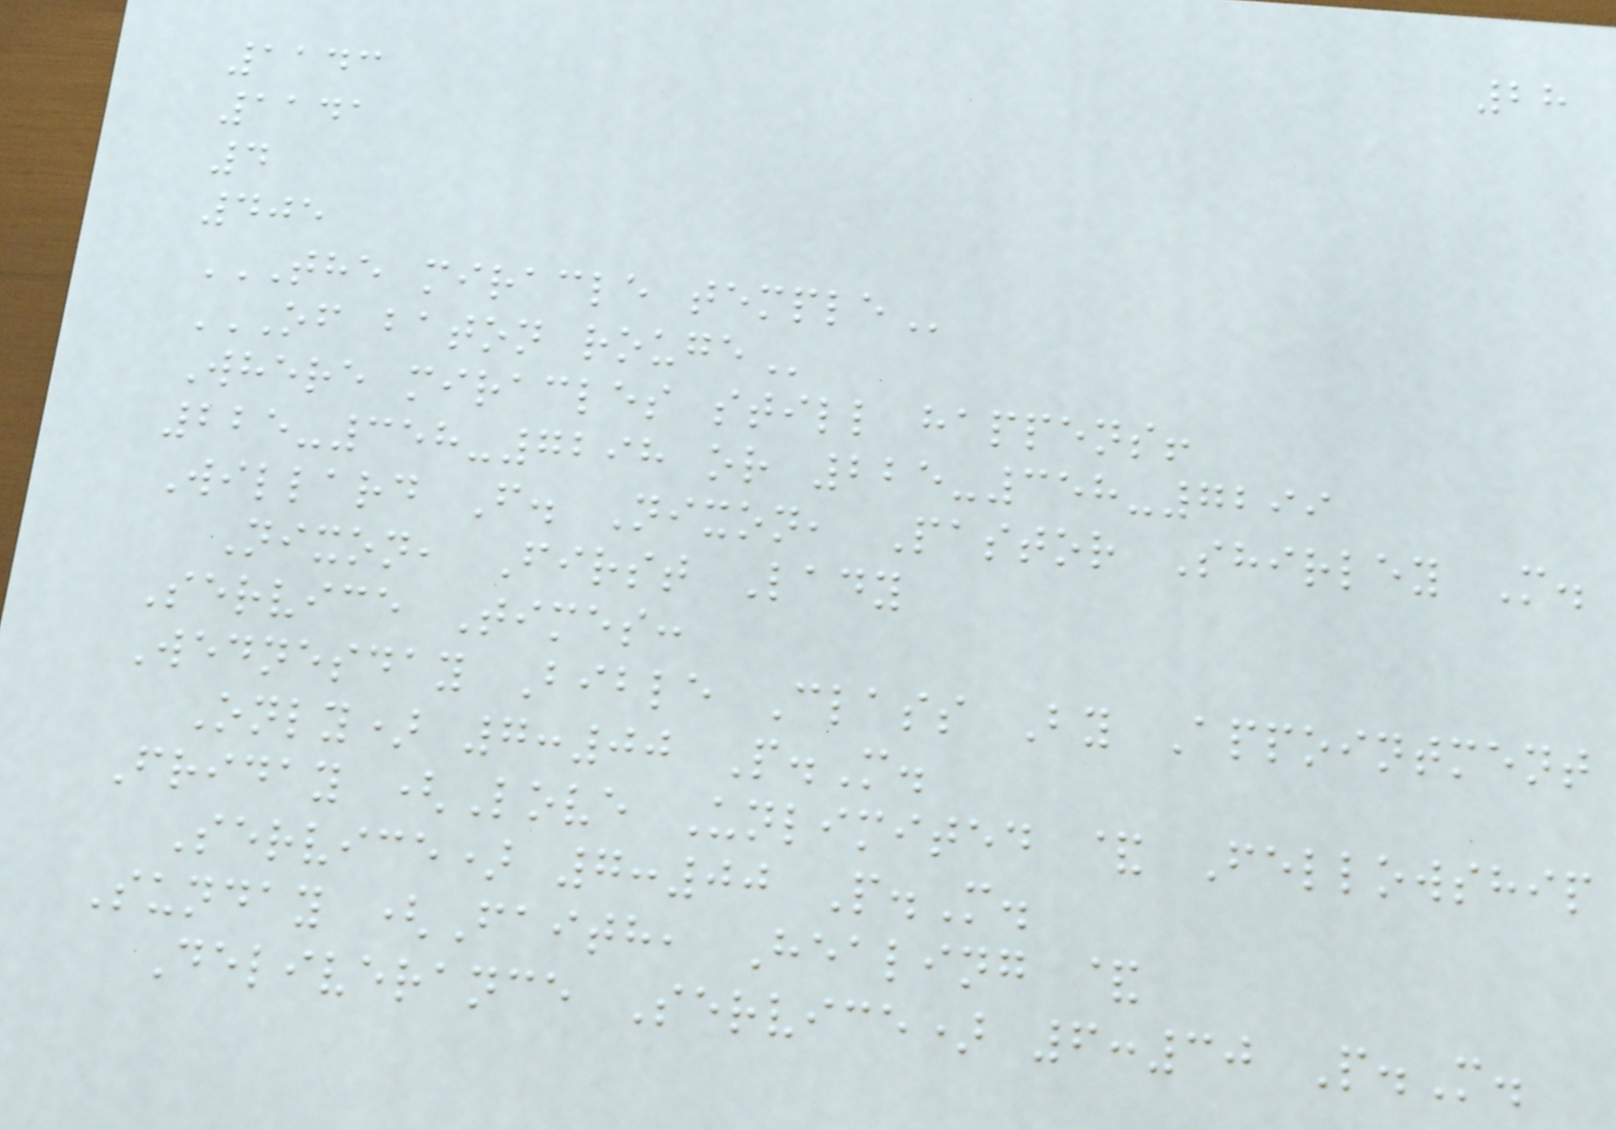28
1143
1141
4
405
THE MIRACLE TEMPLE
OF BATON ROUGE
Where miracles still happens!
225-358-7298 or 225-358-7299
Willard F. Nixon, Pastor Shirley M.
Nixon, First Lady
Service Times:
Wednesday Bible Class By Appointment
Only) 7:00 P.M.
Friday (Love Unlimited & Fellowship
Service) 7:00 P.M.
Sunday (Faith, Healing &
Deliverance Service) 6:30 P.M.
